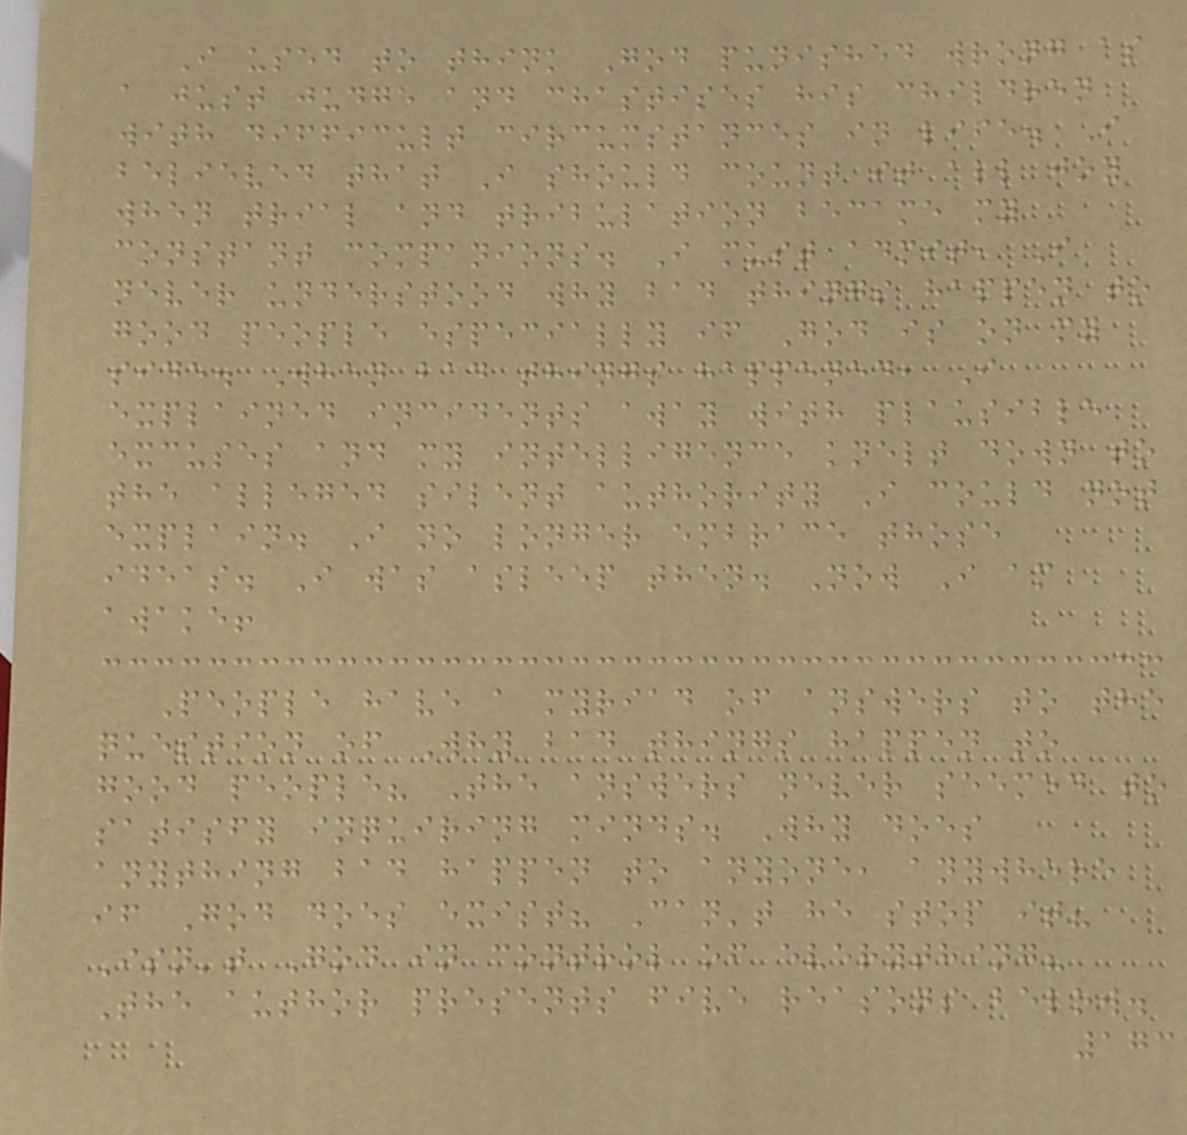I used to think God punished wrong as
a just judge and chastises his children
with difficult circumstances in life. I
believed that I should count it all joy
when trial and tribulation became my
constant companions. I must admit, I
never understood why bad things happen to
good people especially if God is on my
side. When bad things happened, I
explained incidents away with plausible
excuses and my intelligence knelt down to
the alleged silent authority I could not
explain. I no longer embrace those
ideas. I was asleep then. Now I am
awake!
People have a myriad of answers to the
question of Why bad things happen to
good people? The answers never seemed to
satisfy inquiring minds. Why does
anything bad happen to anyone, anywhere
if God does exist? Can't he stop it?
Isn't God in control of everything?
The author presents five reasons below.
173
